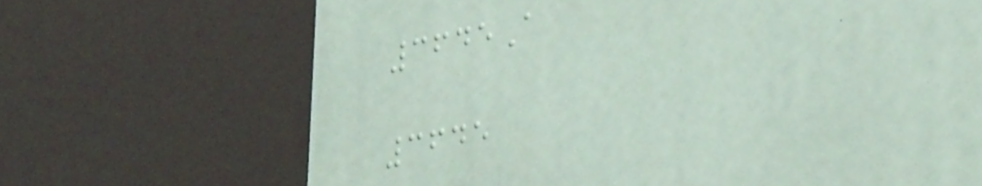3645A
3645
